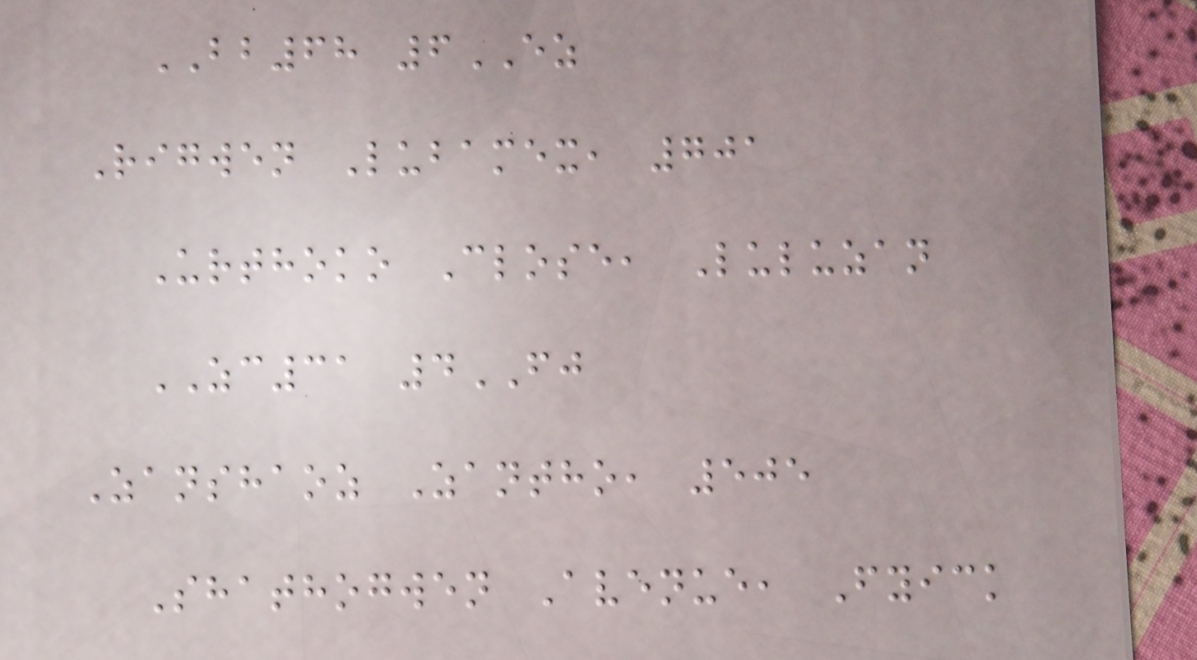BB68 6EZ
Rigwen Lubamex, 701
Urthoko Close, Luluzan
ZC31 4FJ
Zanshaoz Zantho, 505
Shathogwen Avenue, Fyick
